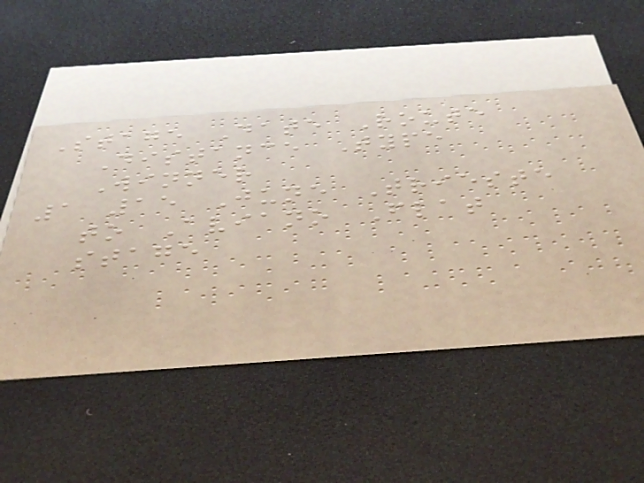Stage Date Route
Distance Type
Winner
1 15 June Trieste
to Aviano Flat
stage
